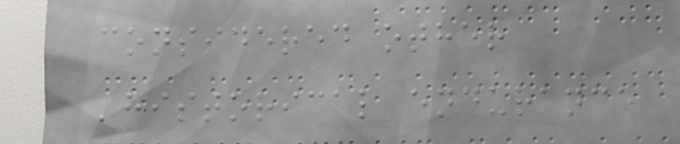considered other
'historical endurance
